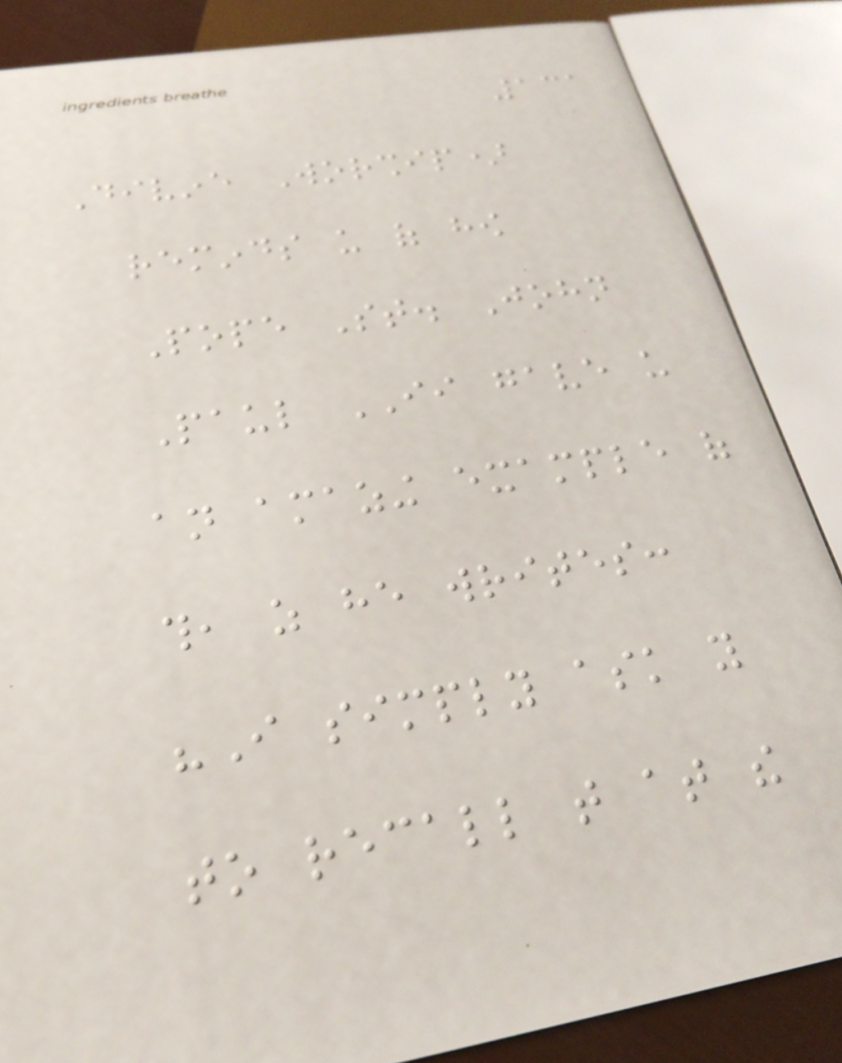131
Divine Worship)
reminds us of how
Pope St. John
Paul II gave us
an amazing example of
this, as he writes:
"I simply ask you
to recall that at the
